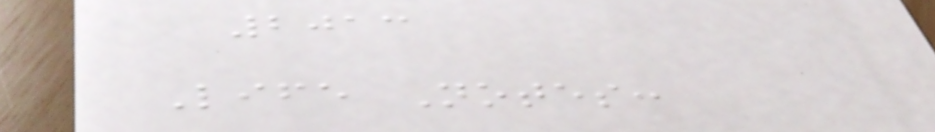2013
Life Notes:
